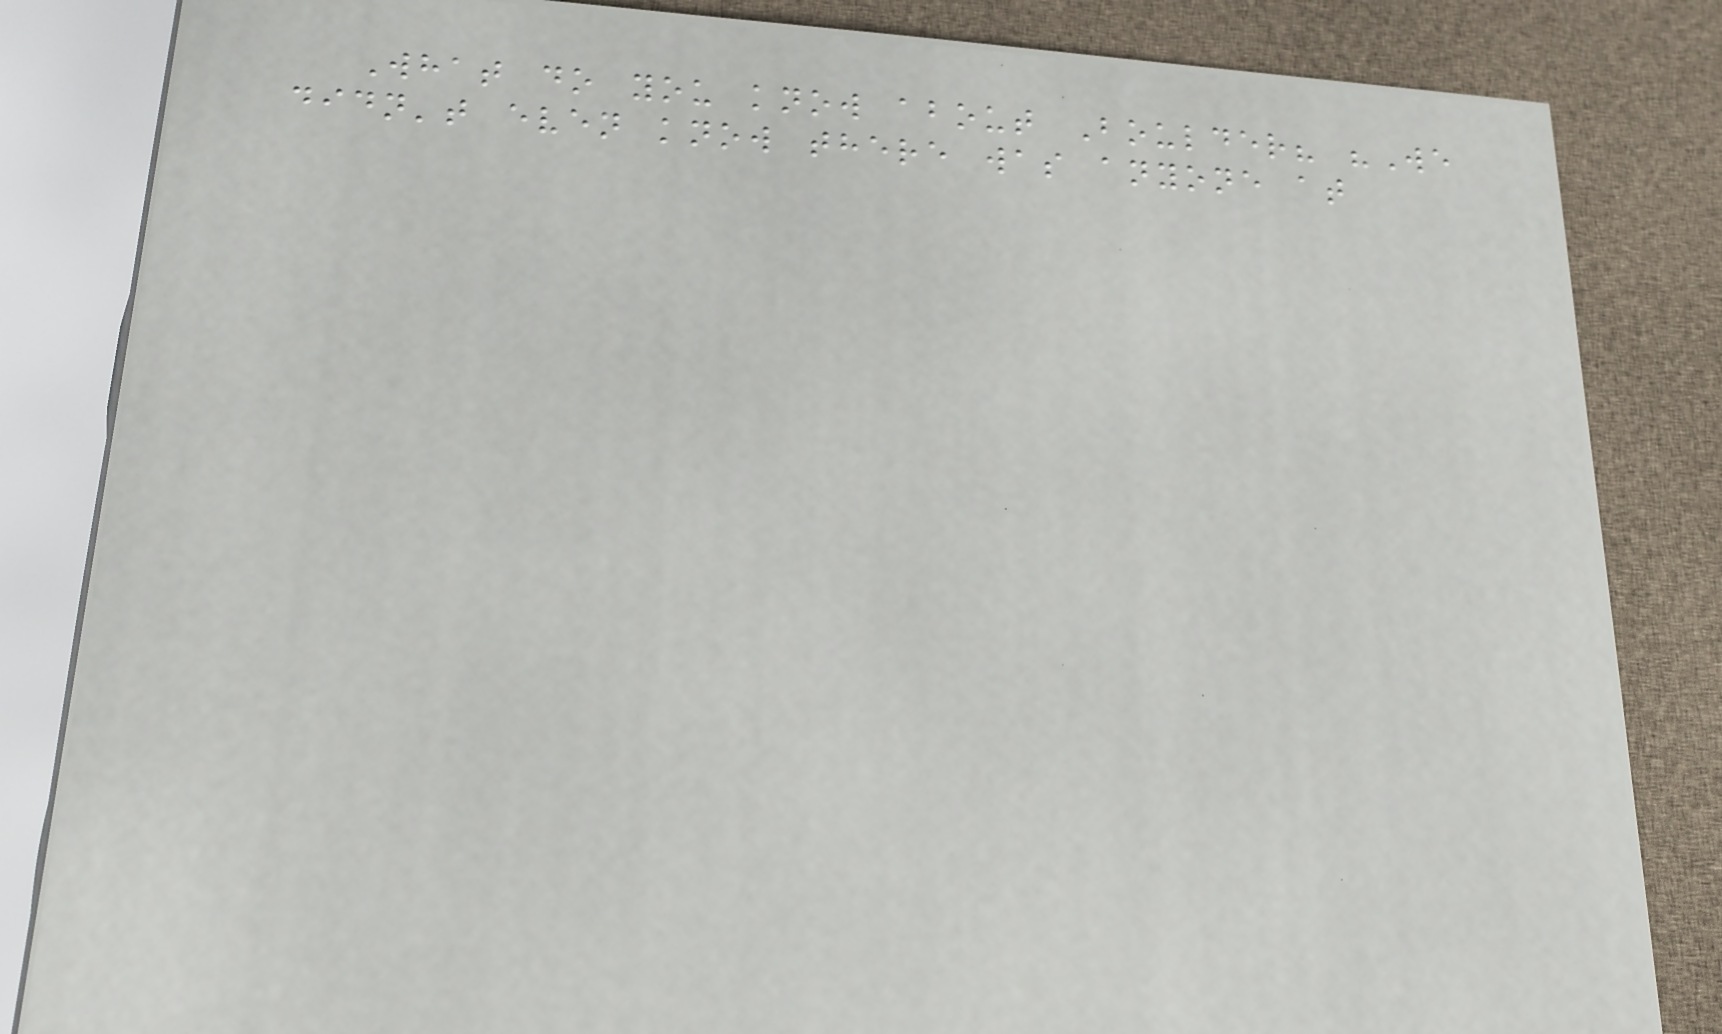What do you know about Boulder? "We
didn't even know there was anyone at
